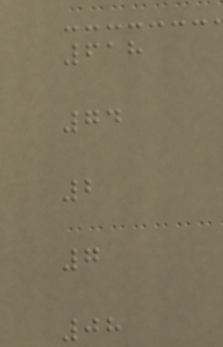618
74
2
7
08
